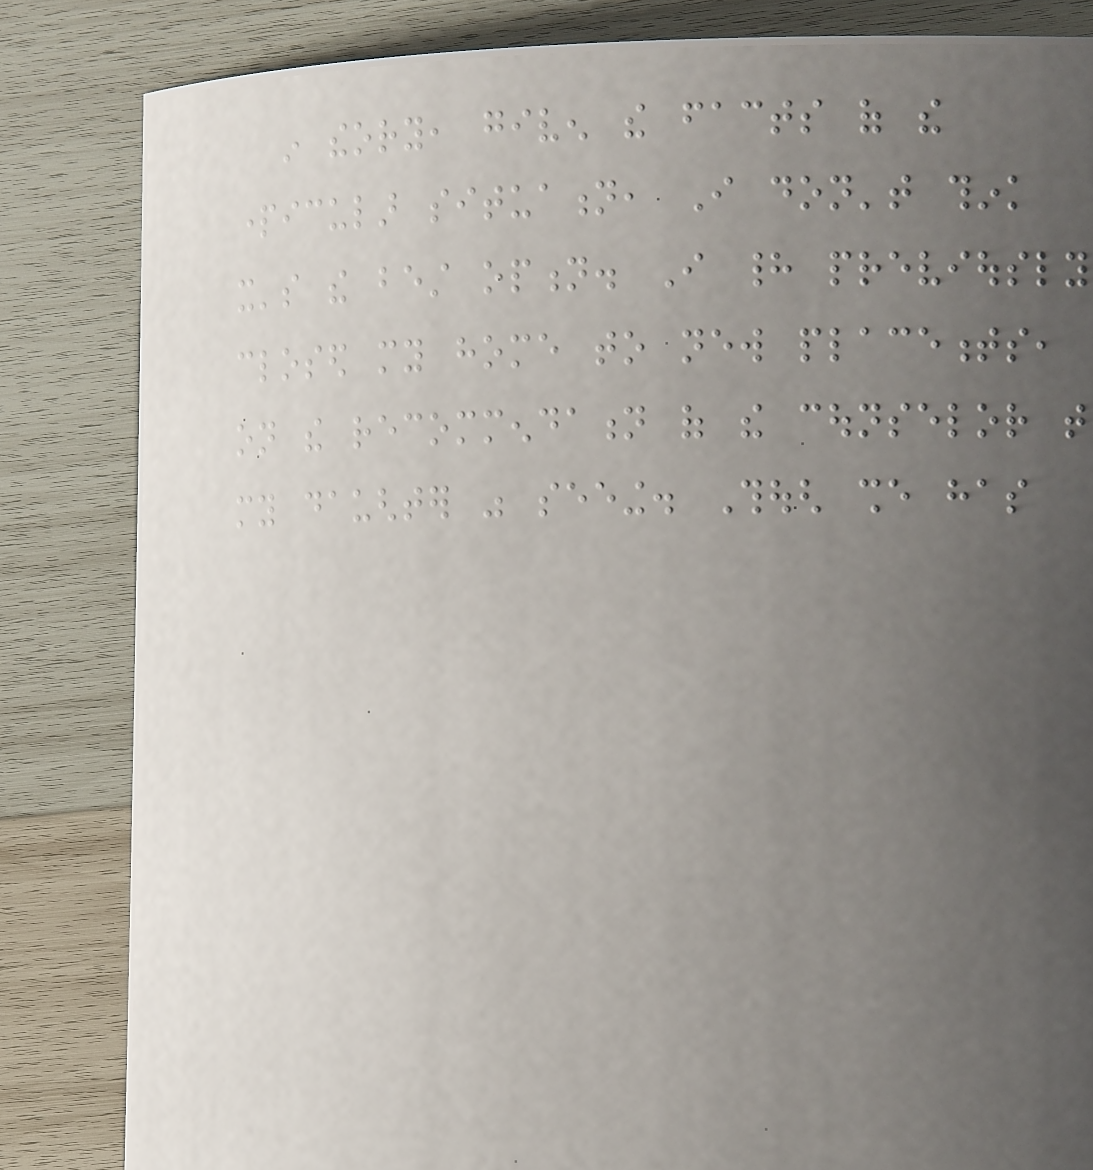in theory, given the facts of the
particular situation, I don't think
it's the best option. I had previously
closed my home to new placements,
on the recommendation of the counselor that
my daughter was seeing. Though she has
